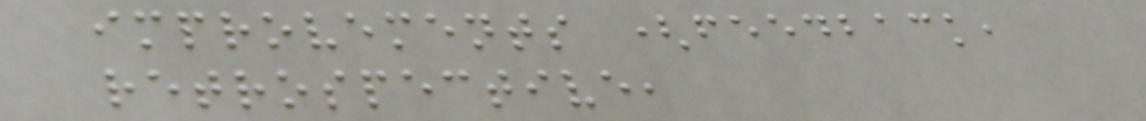improvements (feedback,
retrospective,
